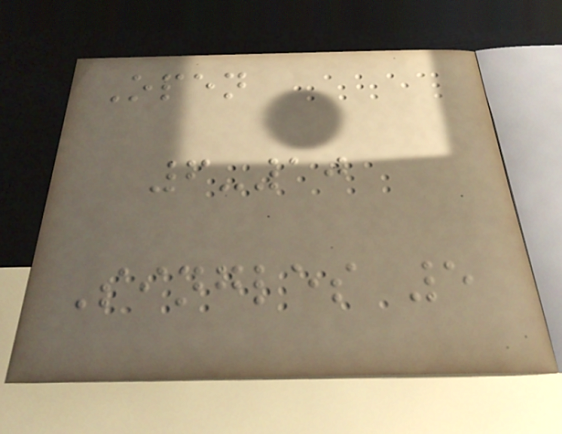Open
6-10
Singles 5
